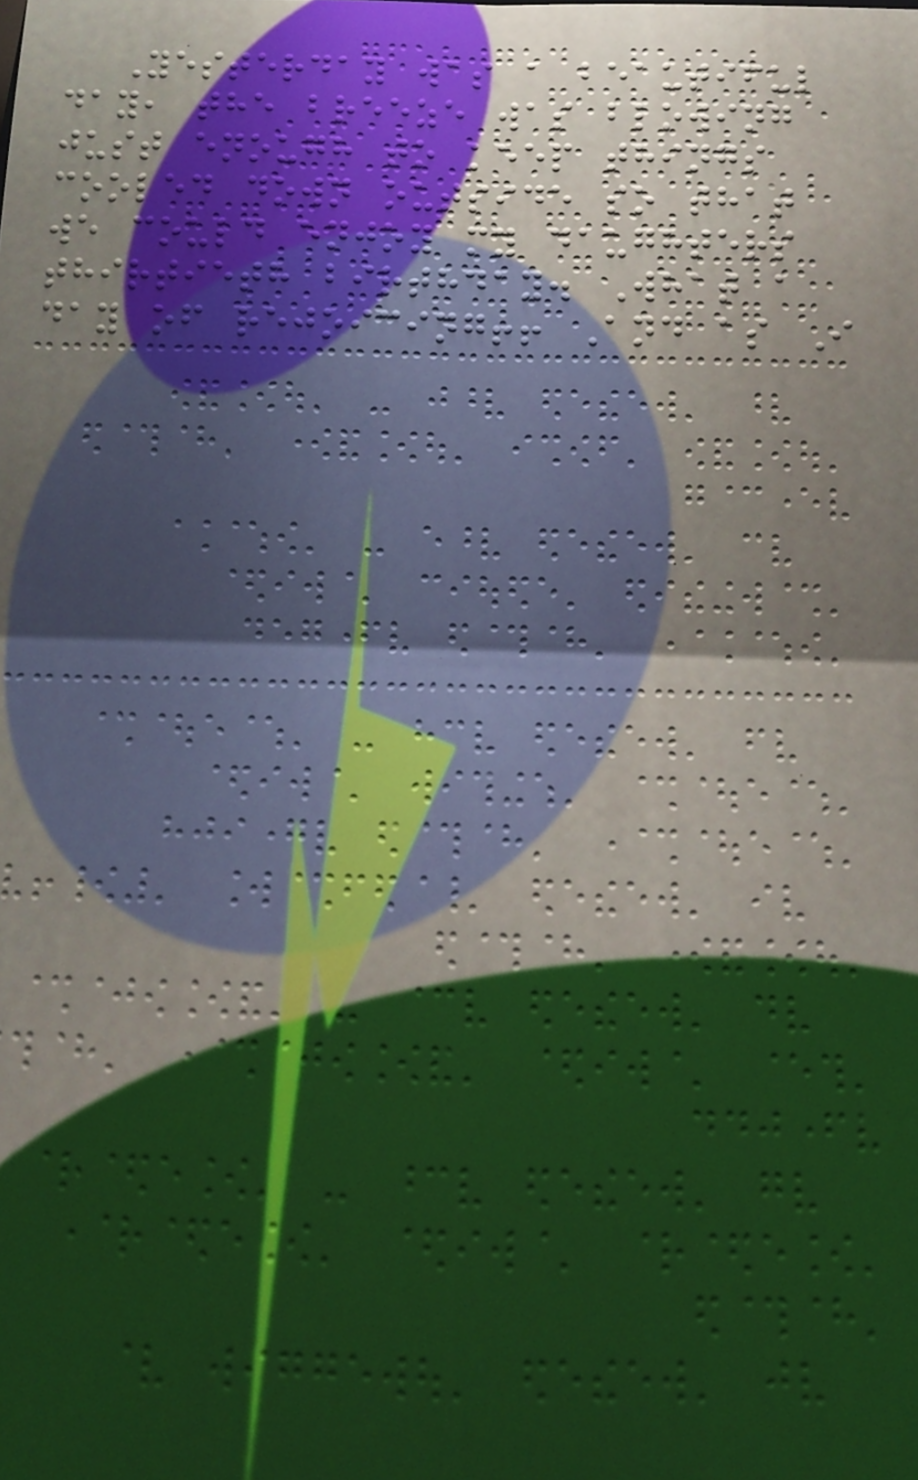Yesterday was a beautiful
day, the breeze was blowing
just enough to keep things
cooled down outside so that
we could enjoy my daughters
thirtieth birthday. What a
day of rejoicing!! And as I
